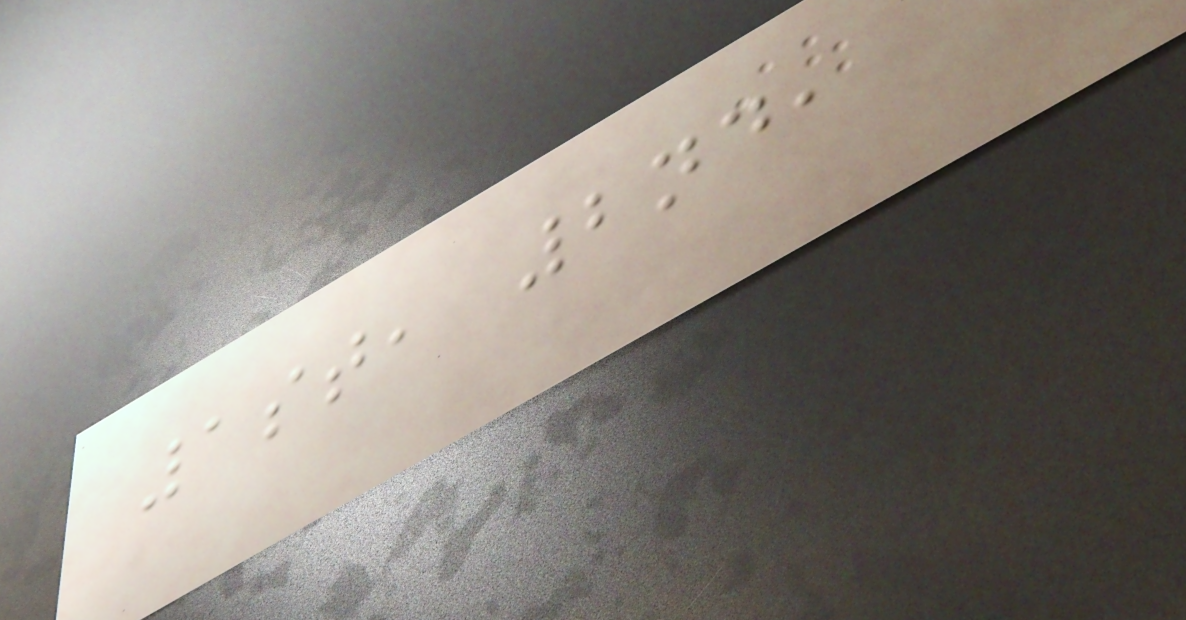1st, 2nd,
